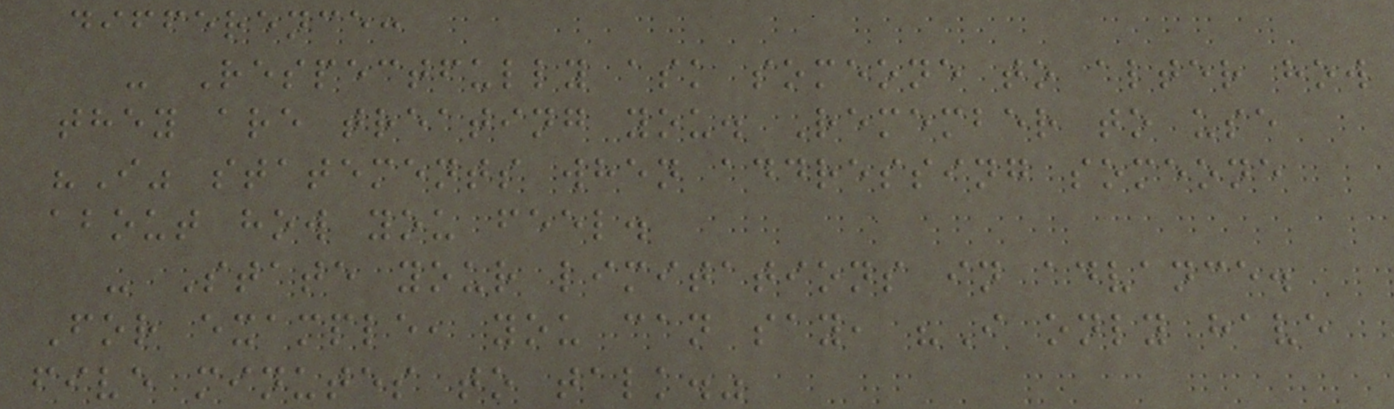difference:
- Respectfully ask someone to alter how
they are treating you. Remember to use
"I" statements when addressing someone
about how you feel.
- State your limitations in advance.
For example, you can say, "I only have
five minutes to talk."
